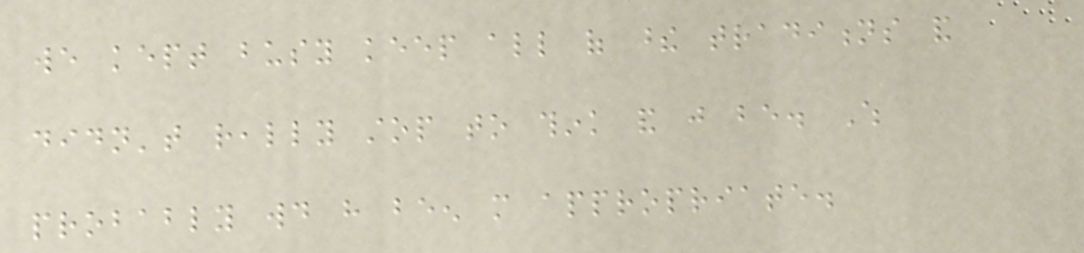we kept busy keep all of these traditions and
didn't really stop to think and just be. Which
probably would have been more appropriate.
